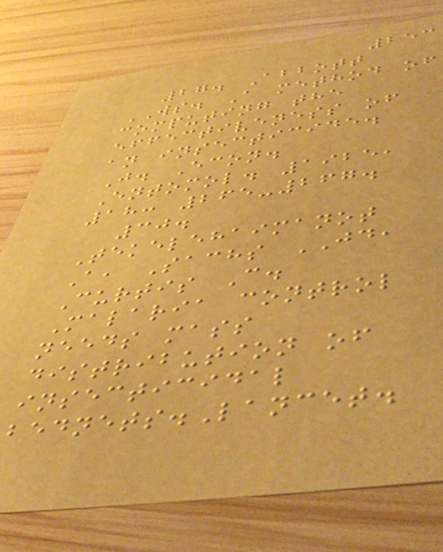253
27. Abbott
WS. A method of
computing the
effectiveness of
an insecticide.
J. Econ.
Entomol. 1925,
18: 265-267.
30.
Tekelehaimanot
A, Sachs JD,
Curtis C.
Malaria control
needs mass
distribution of
insecticidal
bednets.Lancet.
